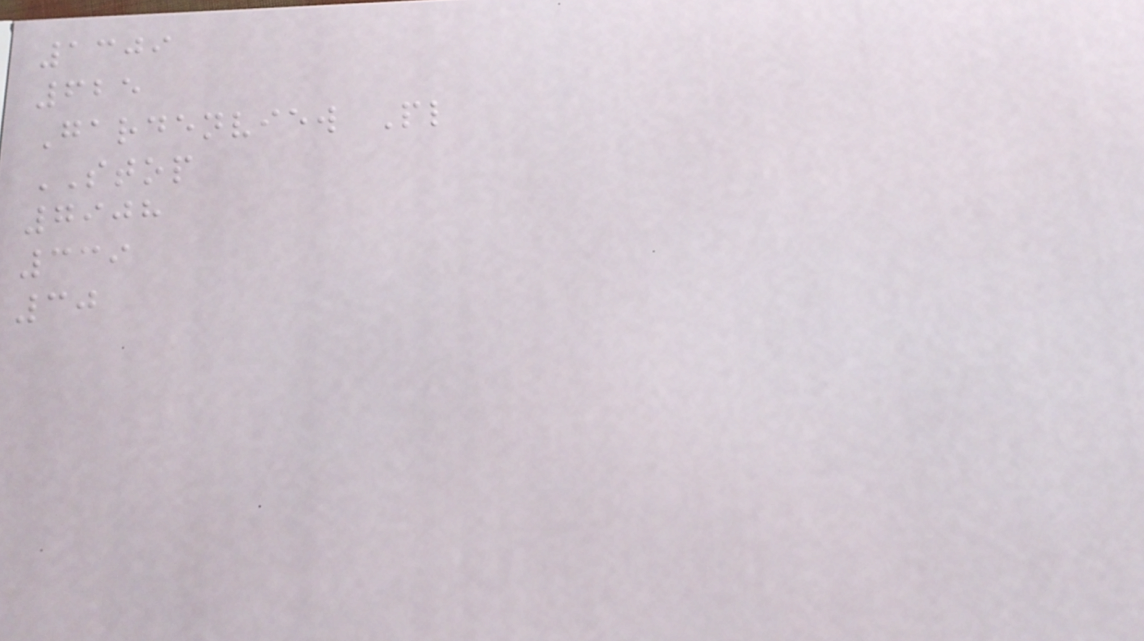1309
625
Gardenview Pl
STOP
7908
339
30
